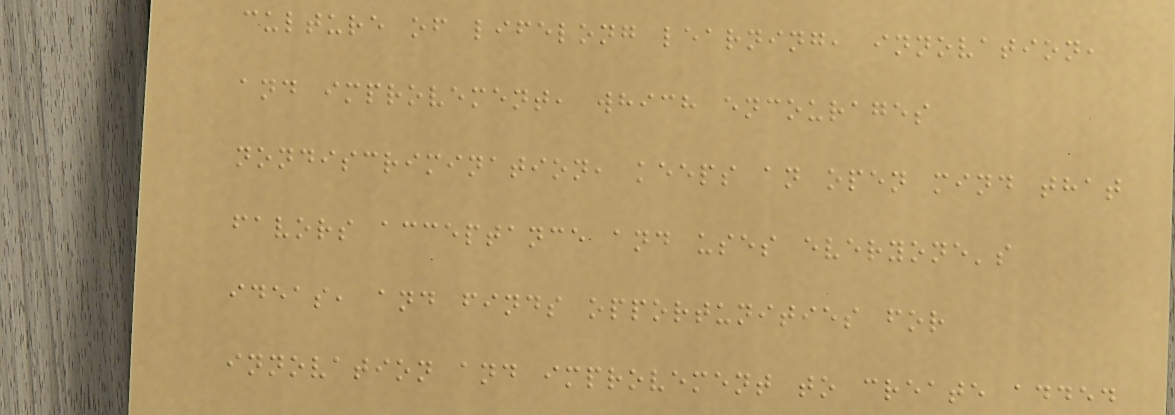culture of lifelong learning, innovation,
and improvement, which encourages
nondiscrimination, keeps an open mind that
favors acceptance and uses everyone's
ideas, and finds opportunities for
innovation and improvement to create added
